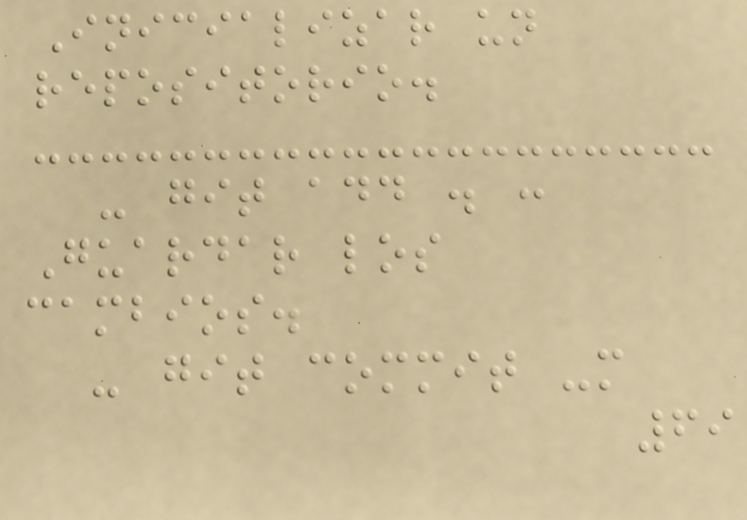Inicializar un
repositorio.
- git add . :
Guardar los
cambios.
- git commit -m
69
